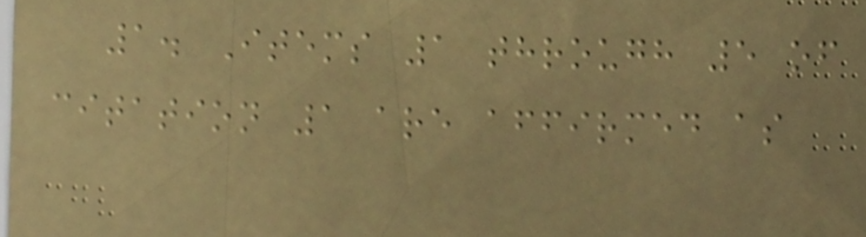1. Items 1 through 5 of
citation 1 are affirmed as
